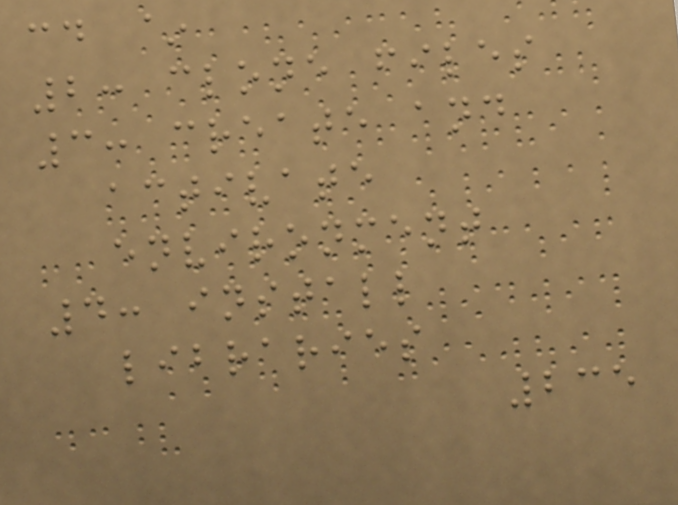cd ~
2: clone files
3: create and
activate
environment
4: install
libraries
235
